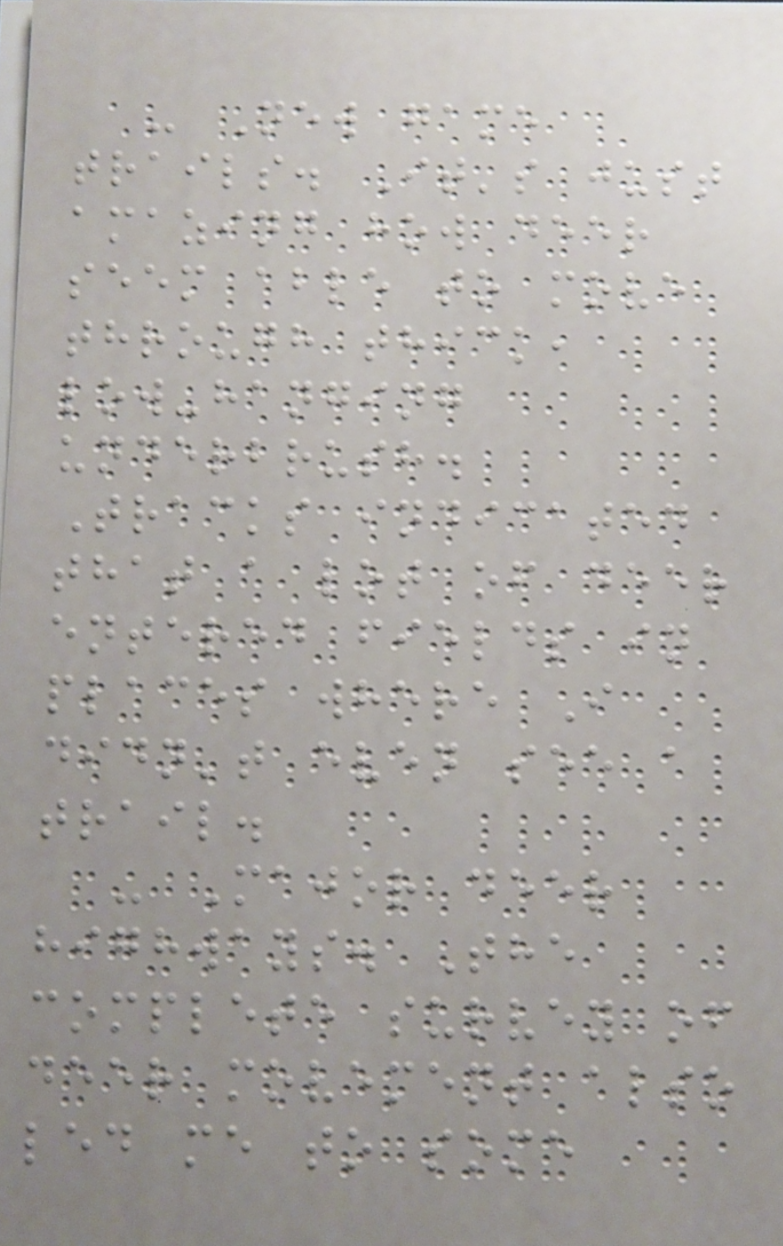- New game
trails. It's just
amazing how deer
seem able to move
through thick,
low-hanging
underbrush.
Tracks indicated
that a lot of deer
entered fields in
places where I
didn't even see a
trail.
- Major deer
highways. The
complete survey of
deer movement also
led me to some
